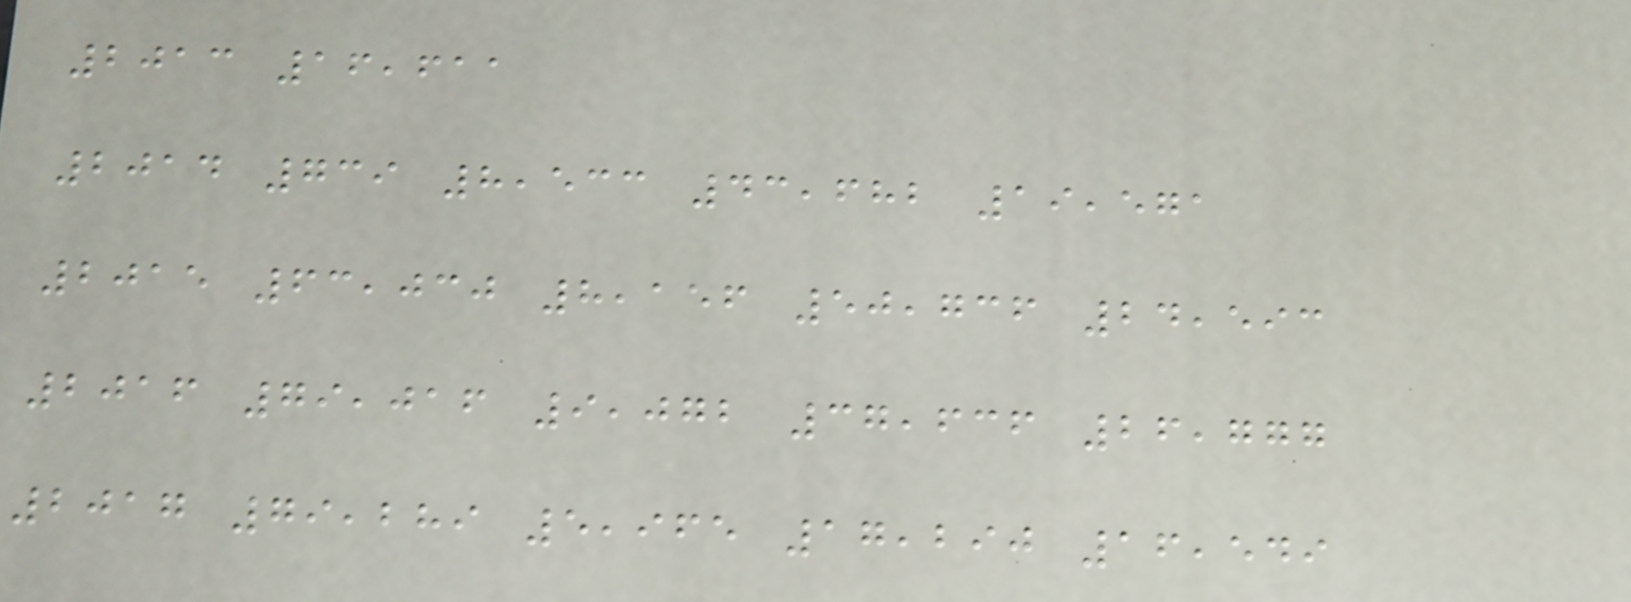2013 16,611
2014 739 8,533 43,682 19,571
2015 63,030 8,156 50,736 24,593
2016 79,016 9,072 37,636 26,777
2017 79,289 5,965 17,290 16,549
